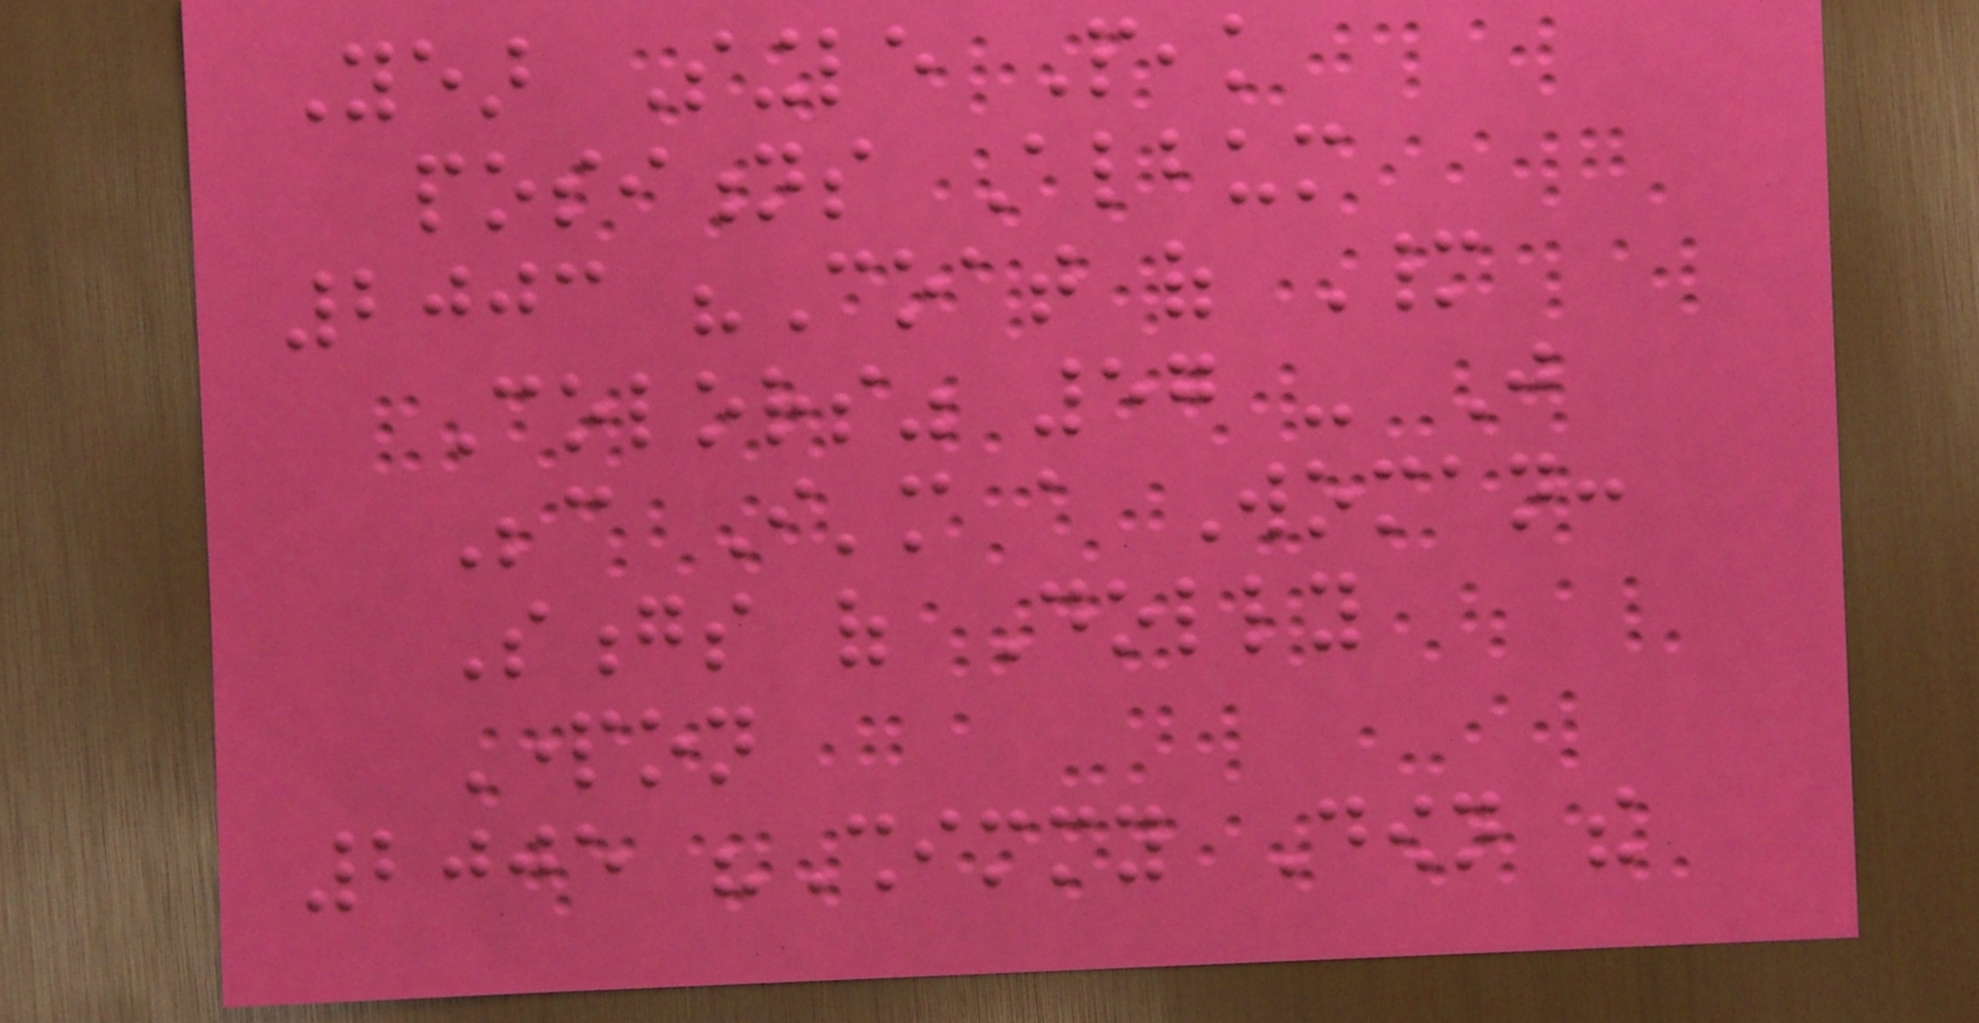Year Single Peak
positions Album
2003 "Coat of Many
Colors" 57 - Just
Because I'm a Woman:
Songs of Dolly
Parton
2005 "Shimmy Down the
